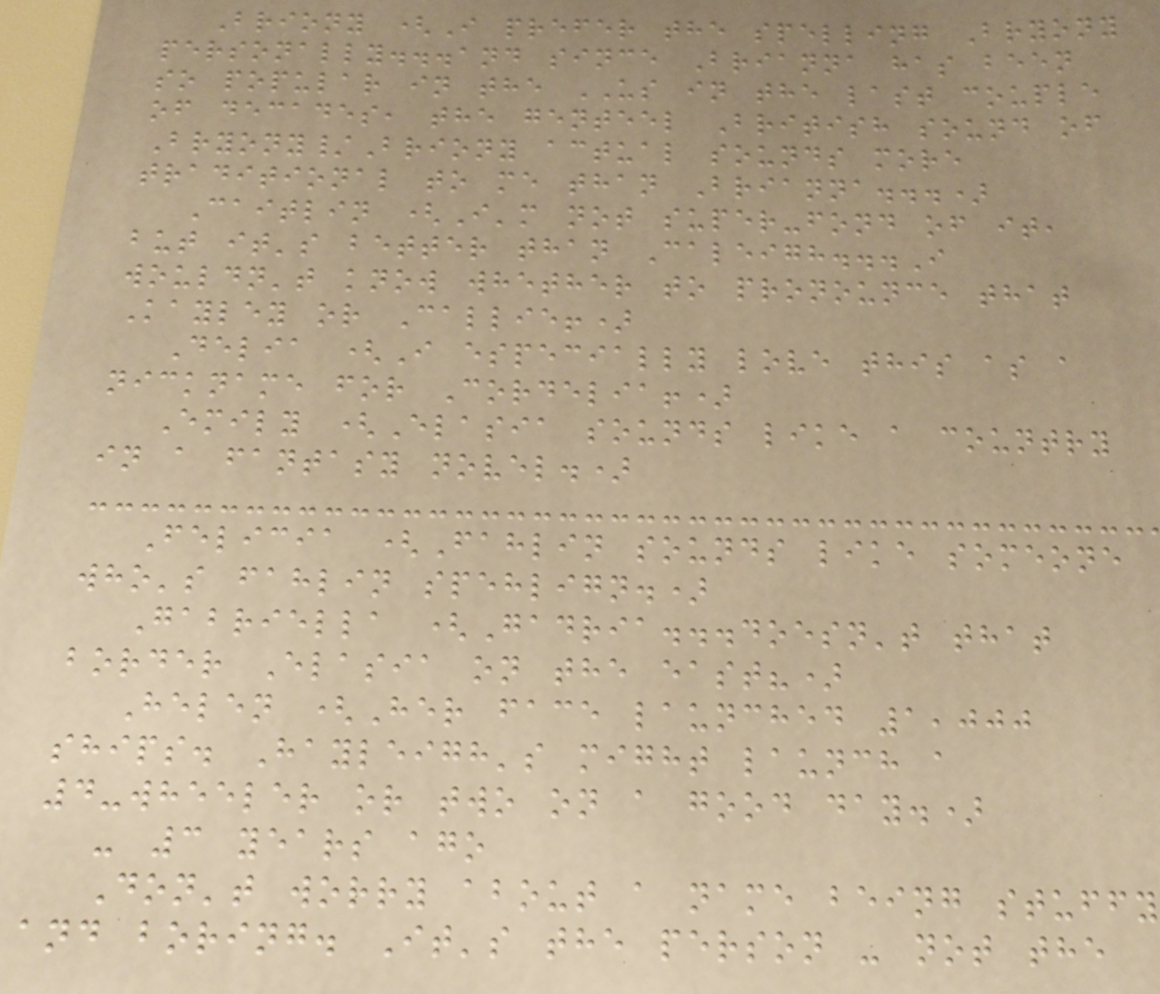Briony (I prefer the spelling Bryony
personally...and since Brianna has been
so popular in the US in the last couple
of decades, the genteel British sound of
Bryony/Briony actual sounds more
traditional to me than Brianna...)
Caitlin (I'm not super-fond of it,
but it's better than Caleigh...I
wouldn't know whether to pronounce that
Kayley or Callie!)
Delia (I especially love this as a
nickname for Cordelia!)
Emily (Elasia sounds like a country
in a fantasy novel.)
Felicia (Fahlin sounds like someone
who's fahlin spehlign.)
Gabriella (Gadria...doesn't that
border Elasia on the east?)
Helen (Her face launched 1,000
ships. Hayleigh's might launch a
4-wheeler or two on a good day.)
- 3 years ago
Don't worry about a name being stuffy
and boring. It's the person - not the
